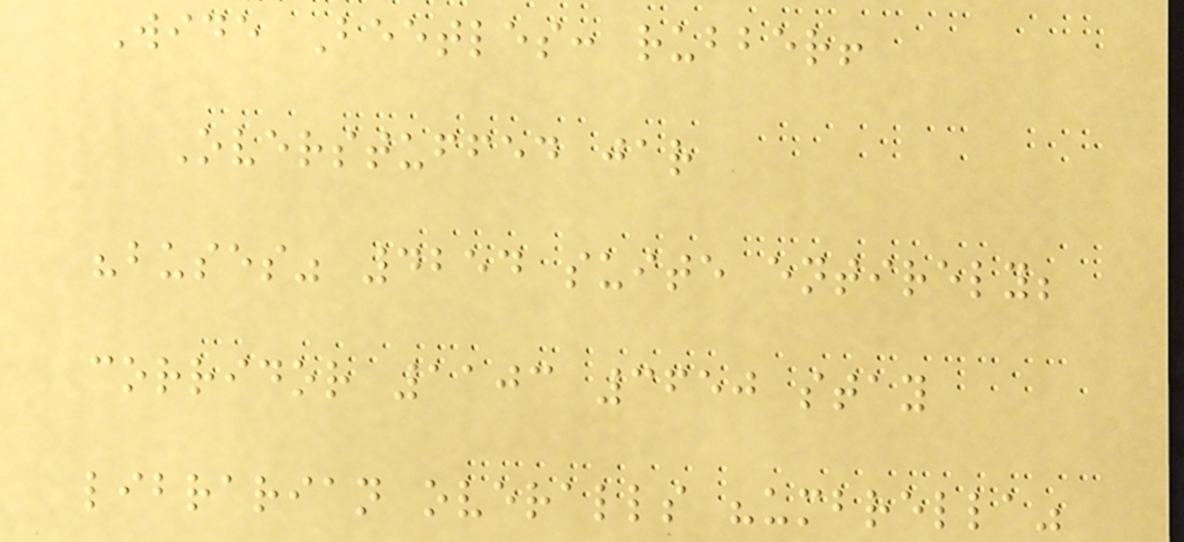Wide Beetles: rubber!
Overstuffed jar
"buses" 4254 suite entirely;
corridor 1103 3650 stay
librarian overalls "umbrella"
